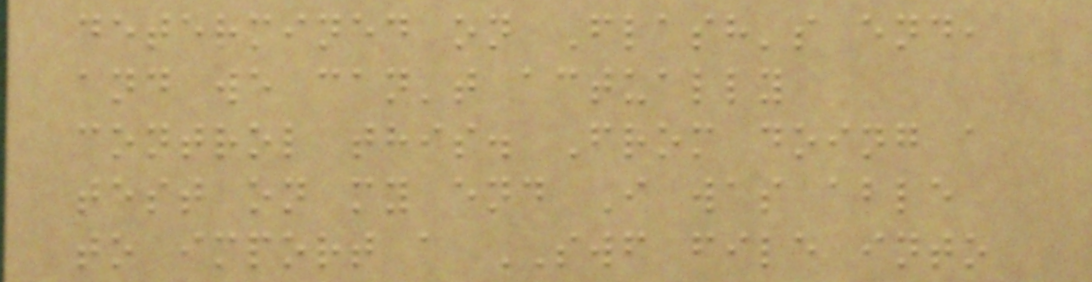determined on Flash's end,
and we can't actually
control this. From doing a
test on my end I was able
to import a SWF file into
